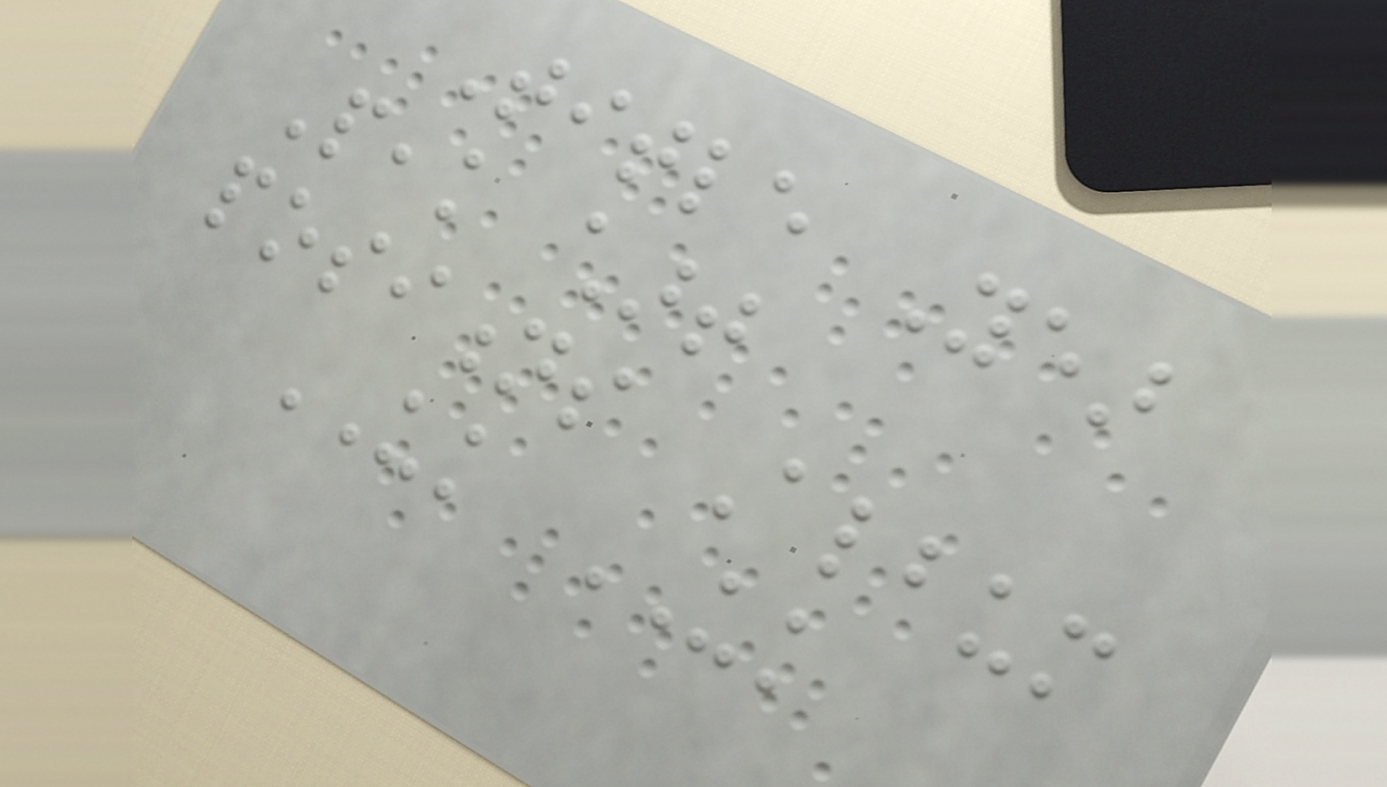Title Year
Peak chart
positions Album
UK UK
